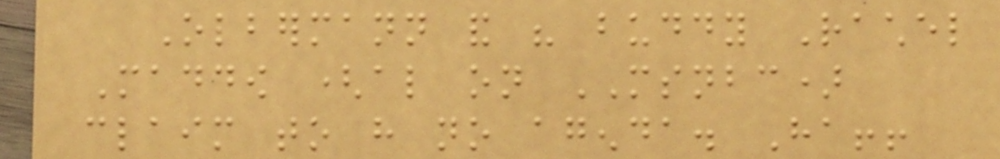Olbermann and his buddy Rachel
Maddow (also on MSNBC)
claim to have no agenda. Ha!!
